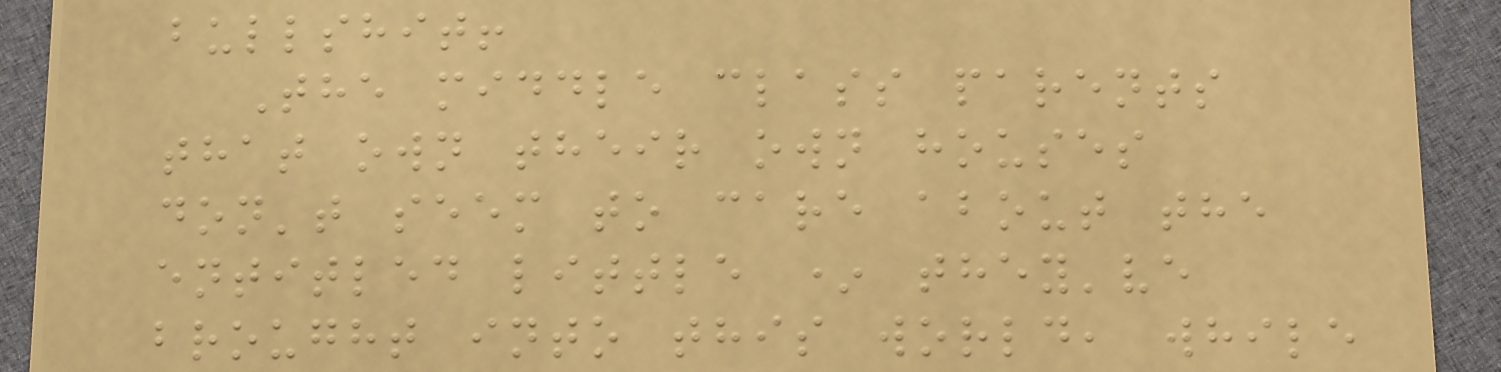bullshit!
The middle class parents
that own their own houses
don't seem to care about the
entitled little * they've
brought into this world, while
